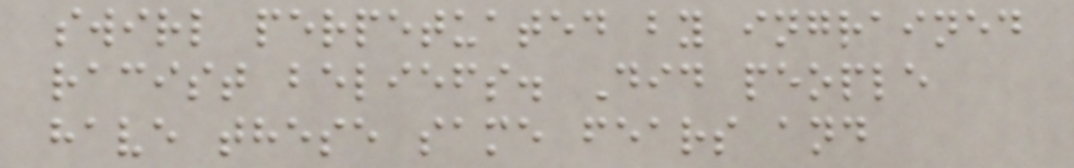swirl perpetuated by ingrained
racist beliefs. Did people
have these same fears and
